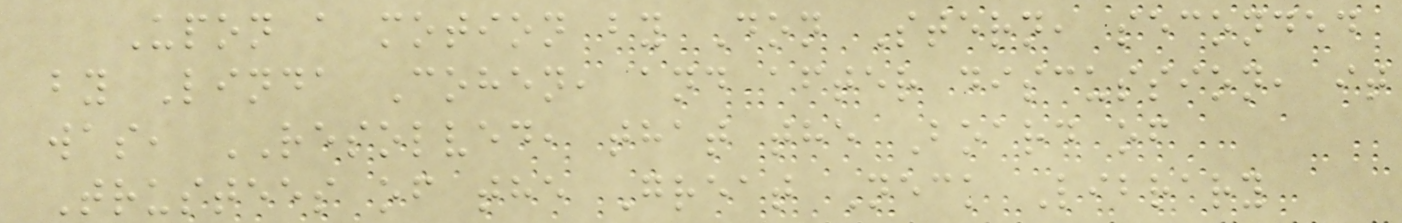Upon a motion by Don Stern, seconded
by Linda Cohen, and after discussion, it
was, RESOLVED, that the Board of
Trustees of the Great Neck Library
